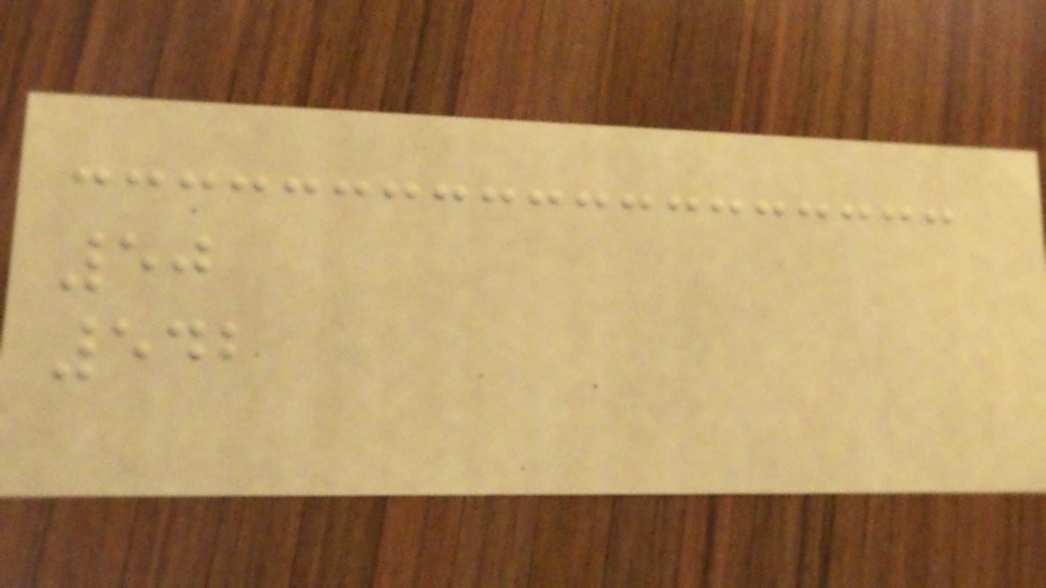50
542
